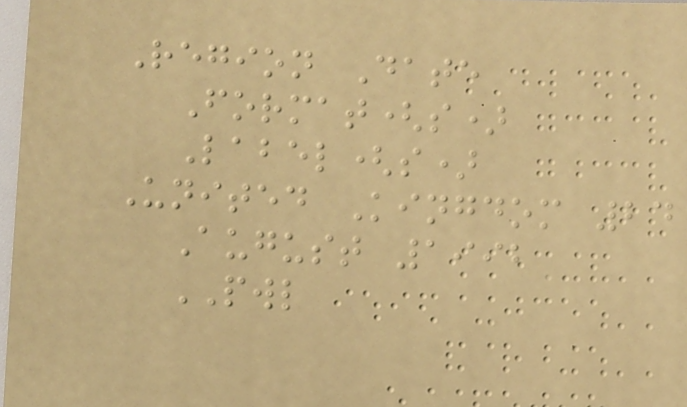Region Date
Format(s)
Label(s)
United Kingdom 24
August 1992
PWL
